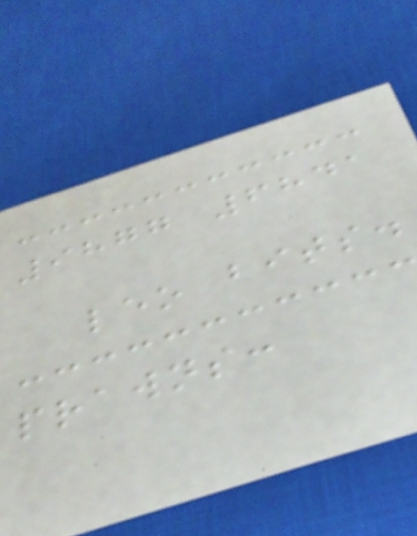9877 6841
leo bits.
prawns:
